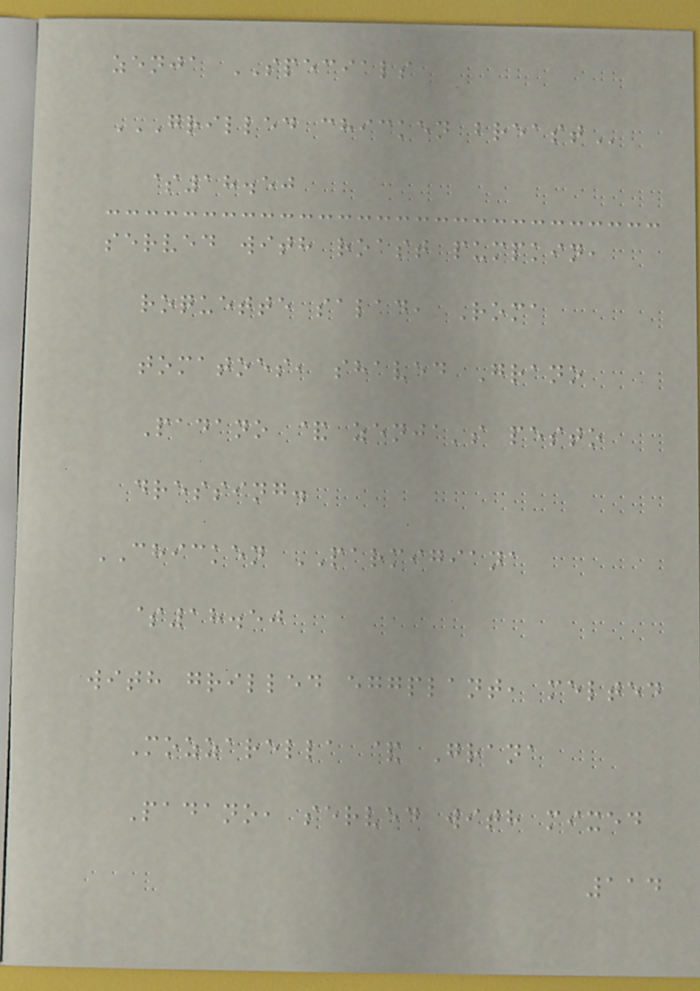zenja SPECIALS
GRILLED CHICKEN BREAST
$18.50
served with roast pumpkin,
roquette salad, Roma
tomatoes, shaved Grano
Padano & zenja's pesto
dressing.
CHICKEN PARMIGIANA
$18.50
with grilled eggplant, melted
Mozzarella & Grana
Padano, served with mixed
114
